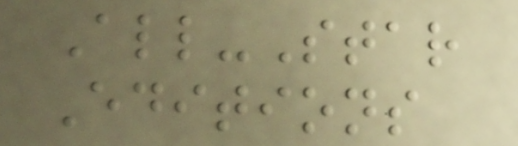All-Star
Editions
